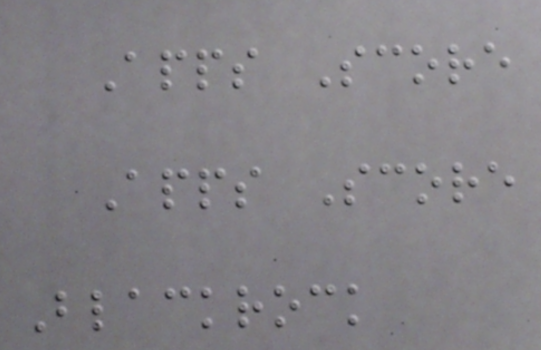Apps Score
Apps Score
Blackrock
